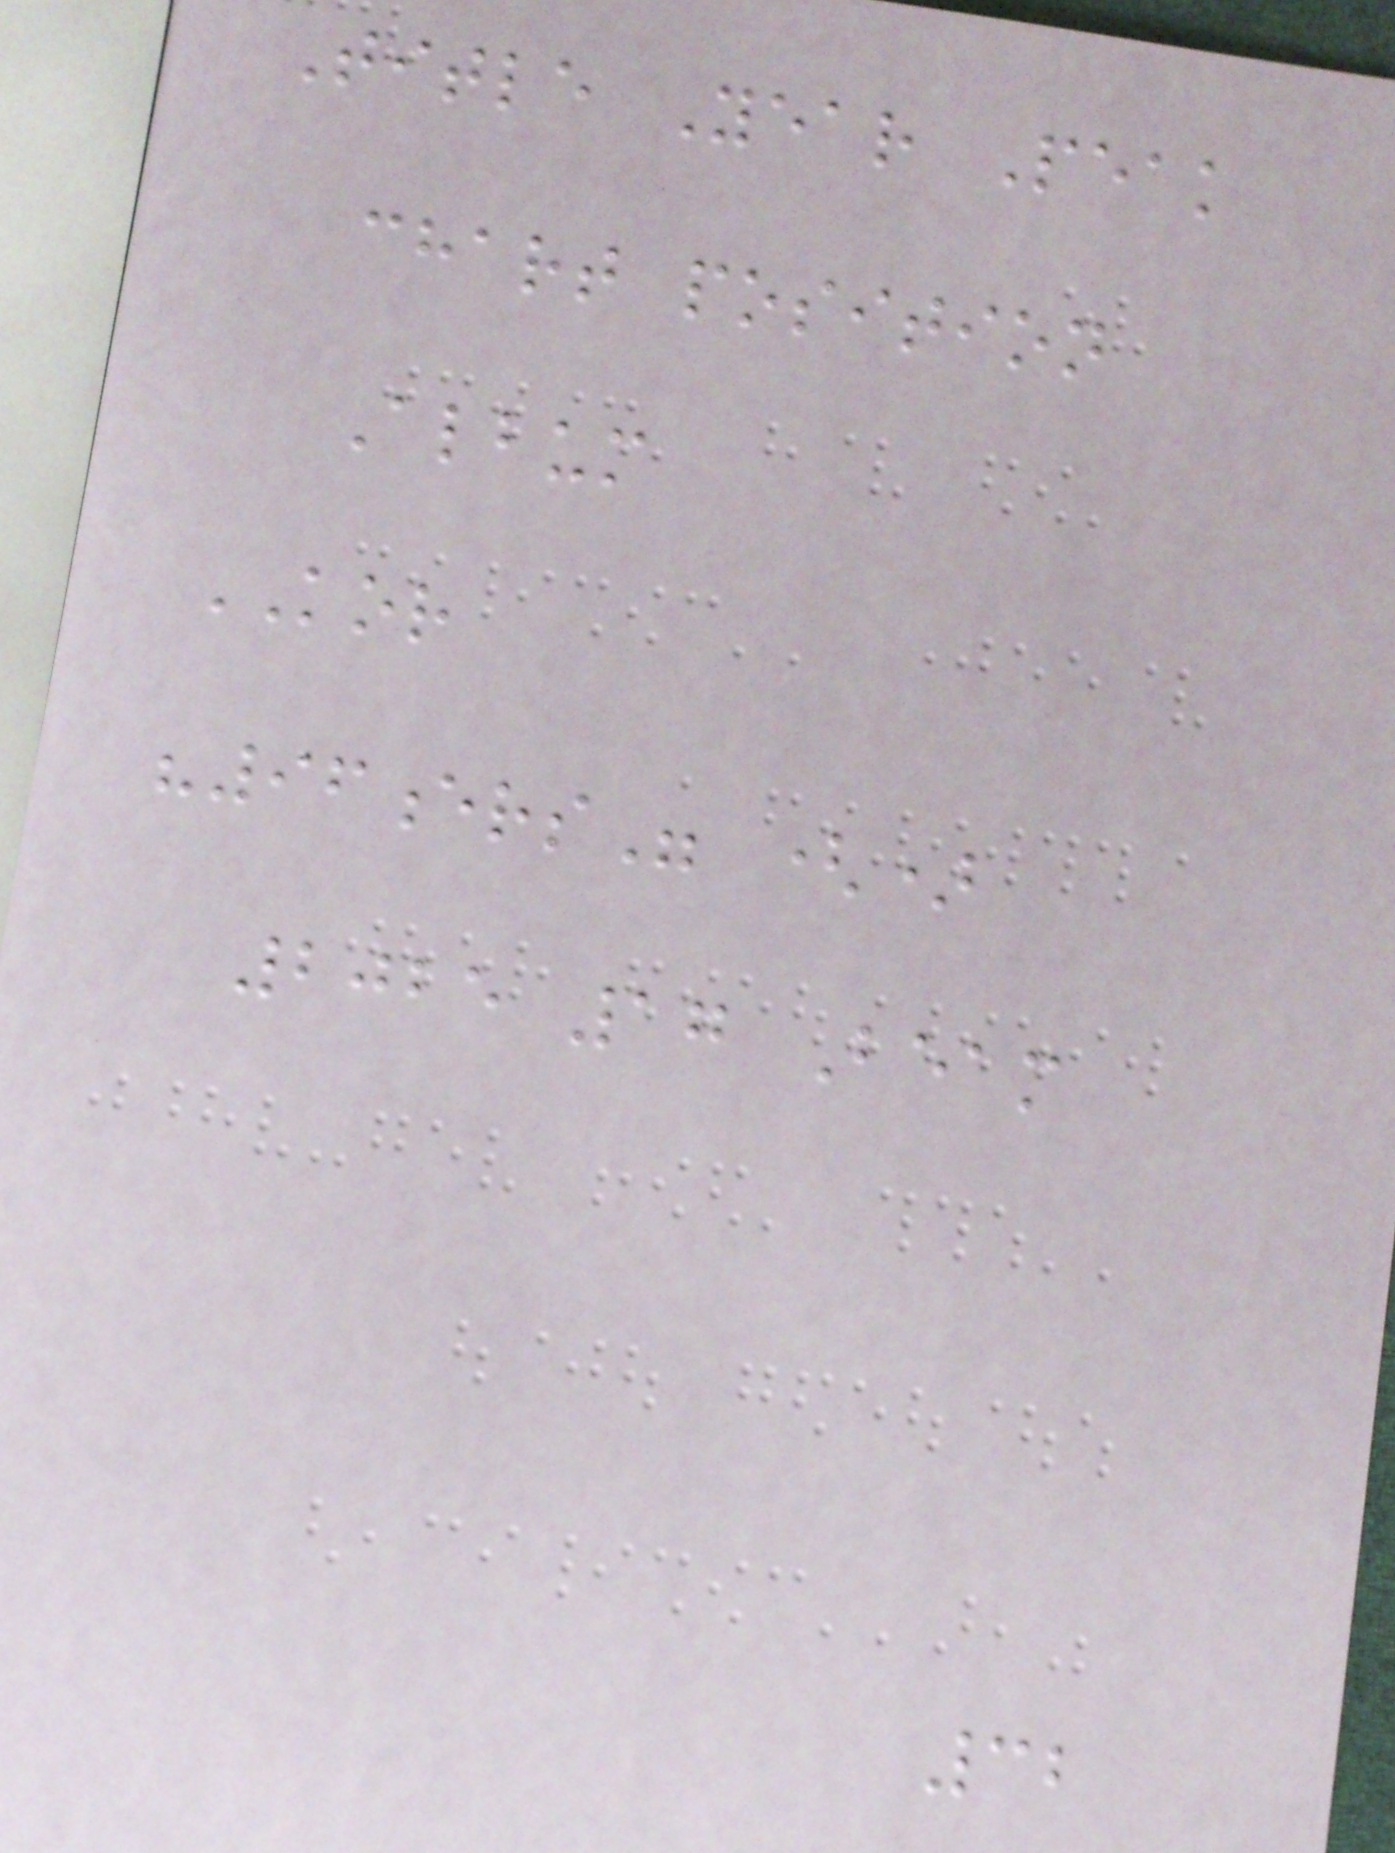Title Year Peak
chart position
Album
KOR
"96ers" ()
2025 17 Beam
32
